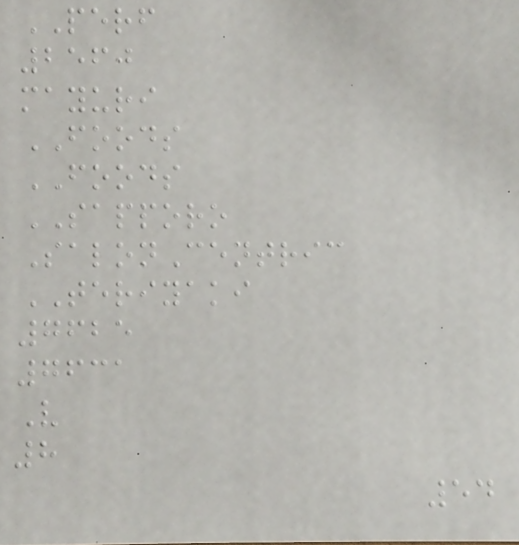PERF
2560
mayuri
FOODS
FOODS
SAPPORO
SalonCentric
TERIYAKI
7625
7631
V
8
54
